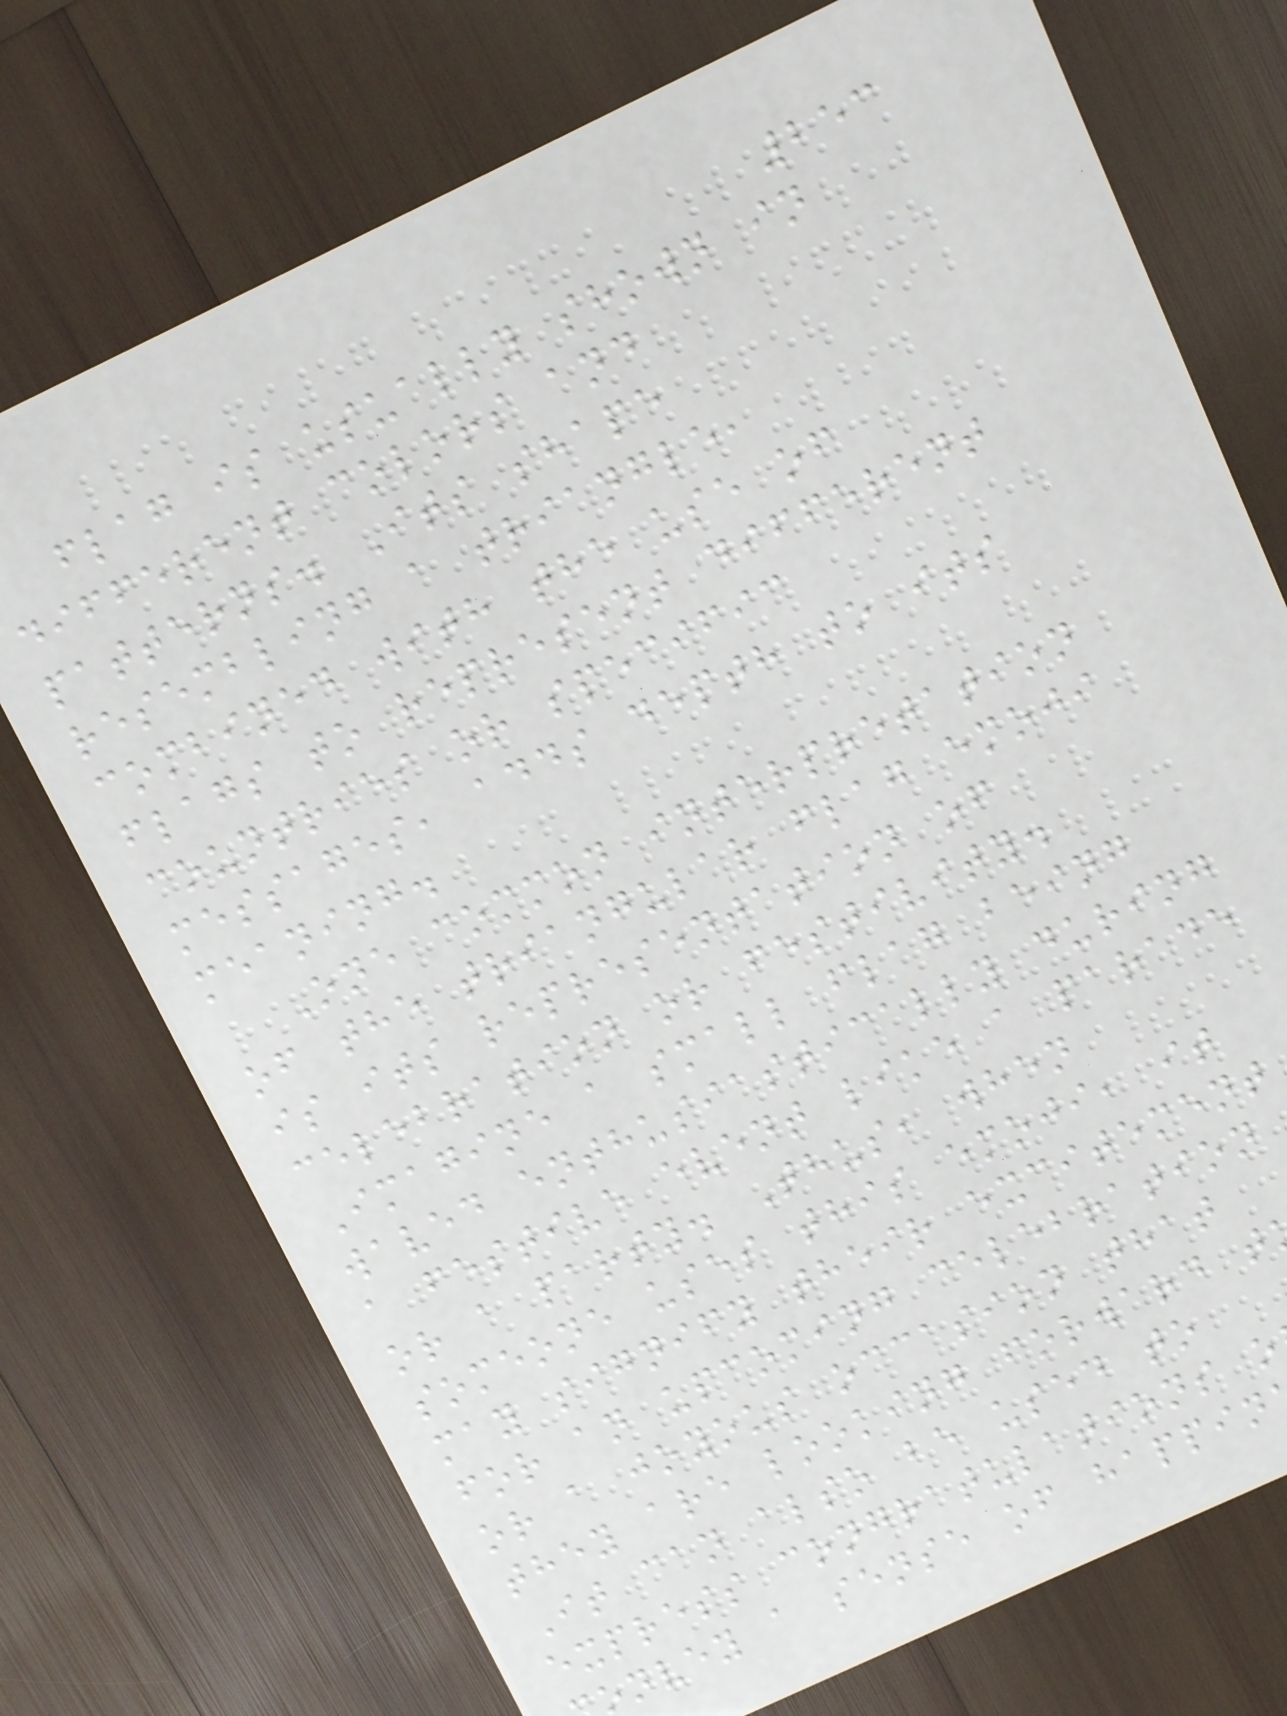253
flag is usually shown in
different colors and
patterns. Its shape
resembling a triangle,
combined with the use of
flags to represent different
countries or specific
messages, adds depth to its
meaning.
One common interpretation
of the triangular flag emoji
is its representation of
celebration or festivity.
Imagine a small flag being
waved enthusiastically during
a festive event like a parade
or a party. Thus, when
someone uses this emoji, it
may signify their excitement
for an upcoming celebration
or a joyous occasion that
they are looking forward t
It can also be used to
express congratulations o
nvey a sense of happin
